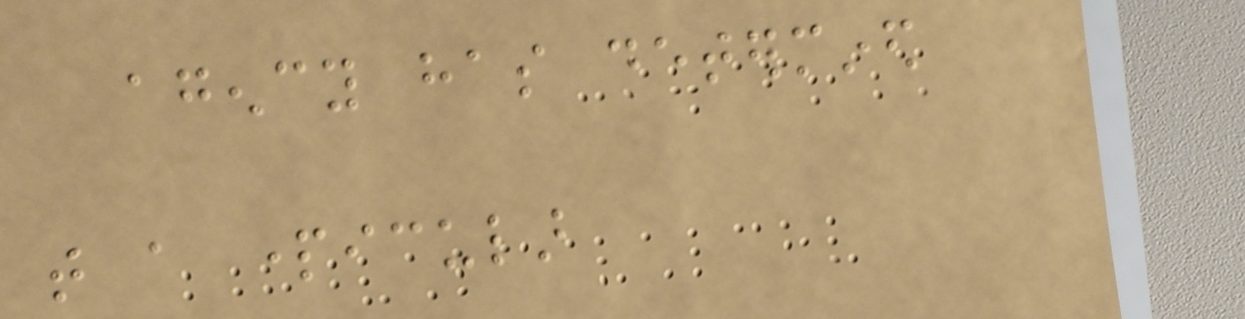agency has determined
that a particular
